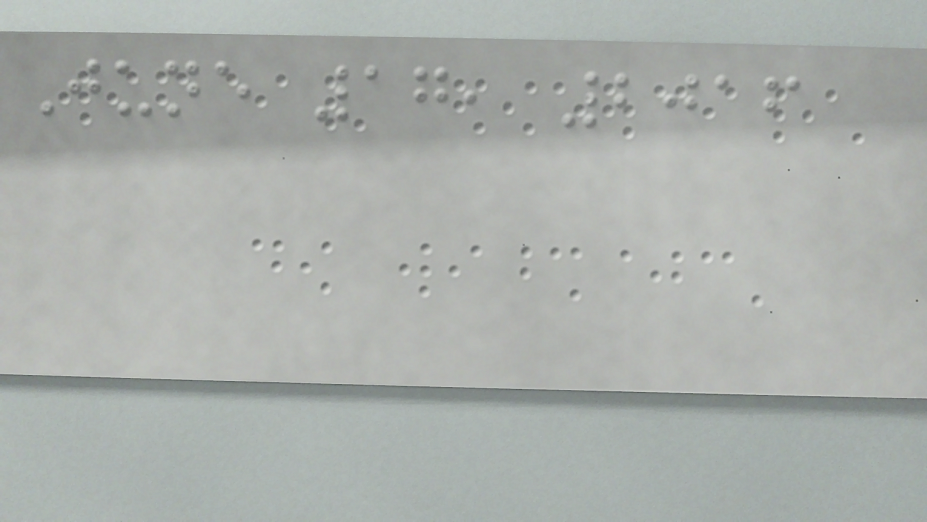June 17, 2016
